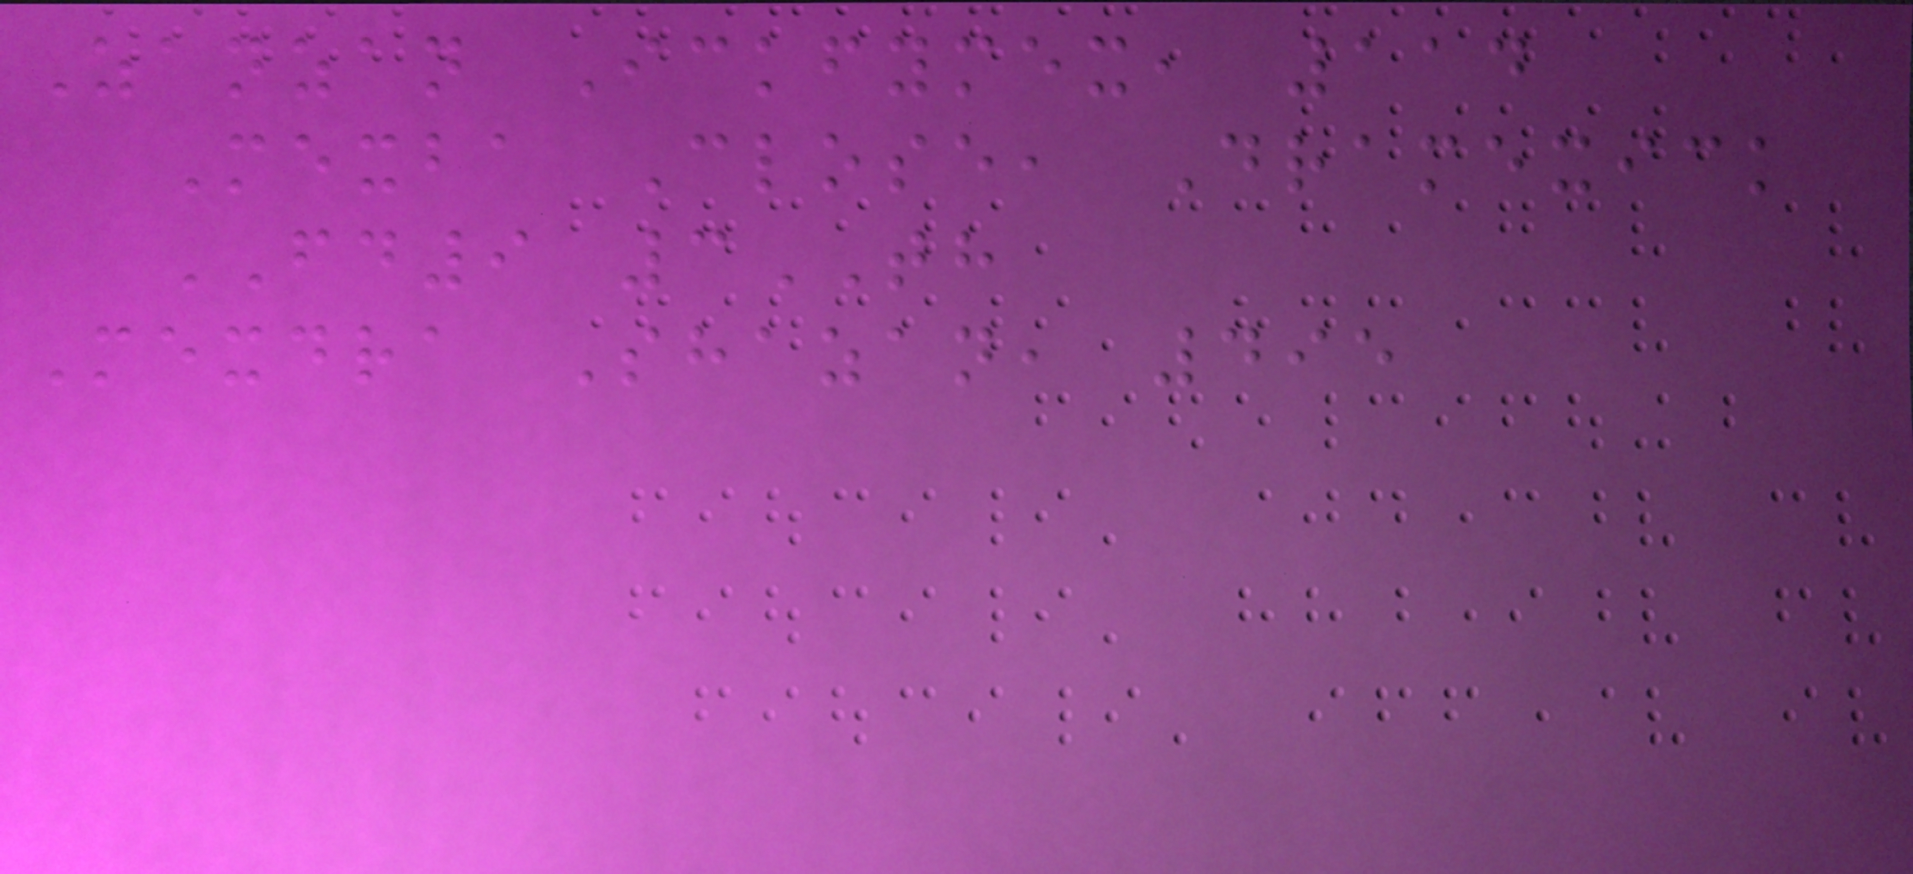Zanzan Ickfymex, 114
Mexba Close, Dramexick
FD9 3TH
Mexdra Shazan, 495
